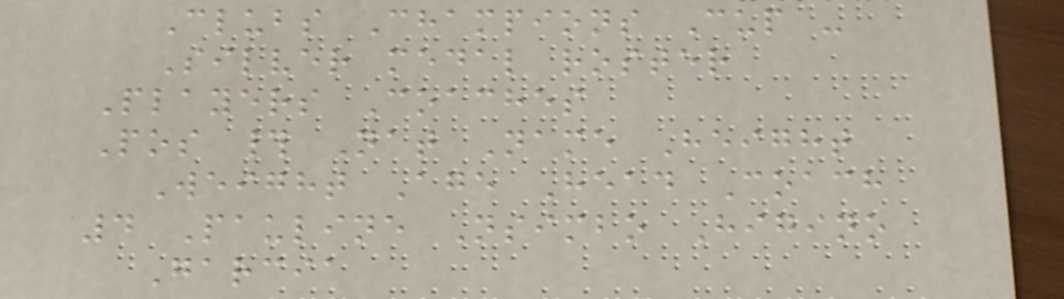Clubs Champions Cup -
Silver medal roster
Players Coaches
Pos # Nat Name Height
Weight Age Head Coach
4 Pauline Nsimbo Higino
Garcia
